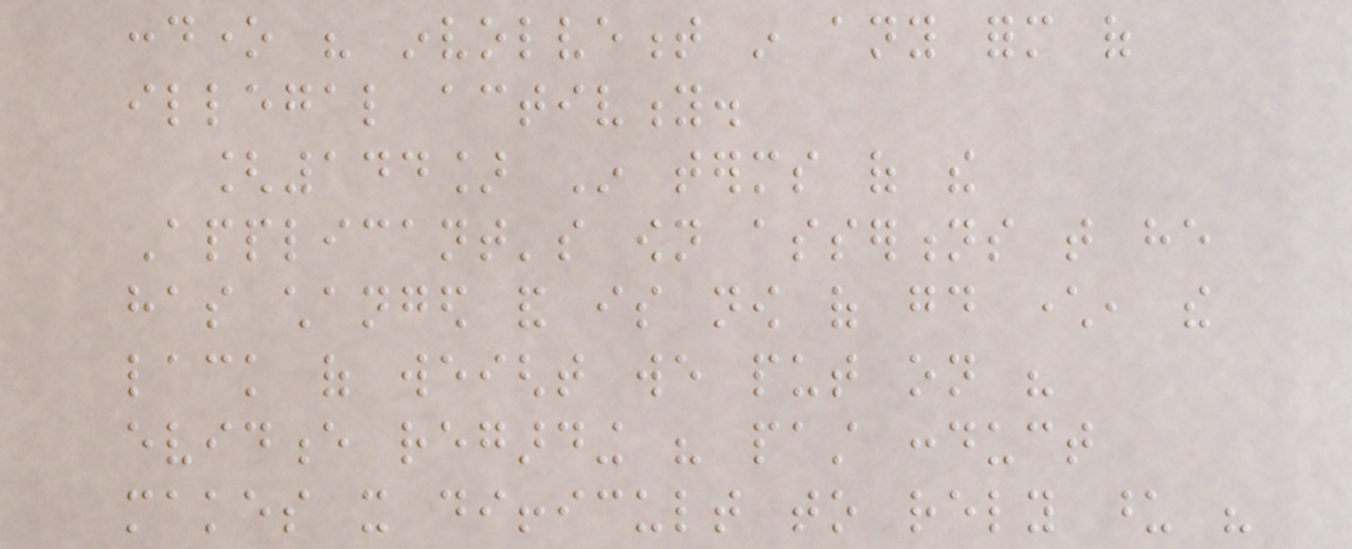condone his involvement in any form of
illegal activity.
[144] In terms of the
Applicant's own assertions that he
has changed and is now of good character, the
lack of weight we put on his
evidence regarding his past conduct
makes it difficult to rely upon his
